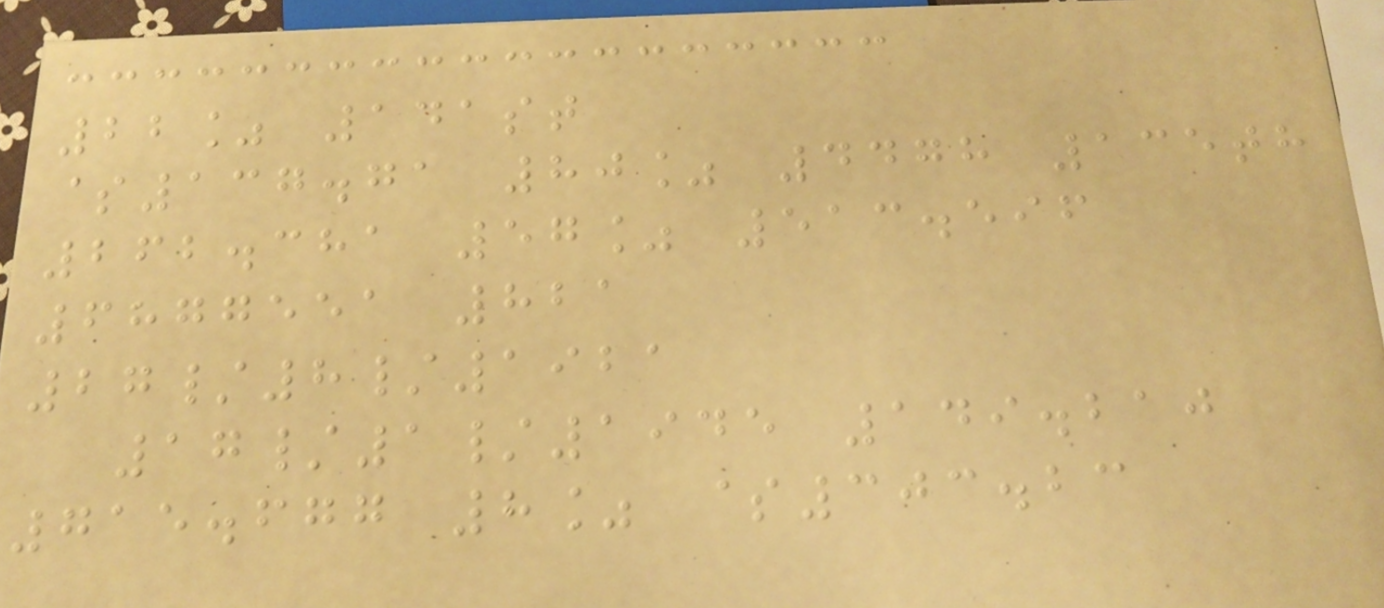22% 141st
$137.71 80% 4478 135th
262.381 57% 513.596
6877551 821
27/8/1921
17/1/1945 149.210
715.677 8% $303.23
